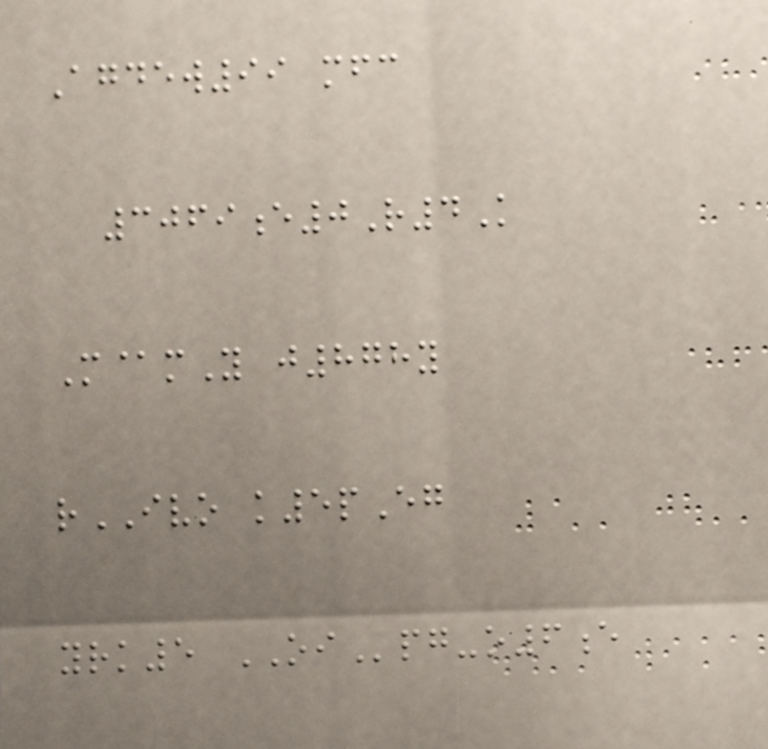Agdew99 mfc
3069e0R4K
M@mY j878y
rIVO k5pEg
yrk5 OIpg-o6e
